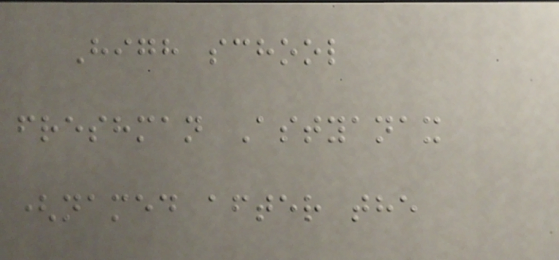High school
freshman Astyanax
(named after the
